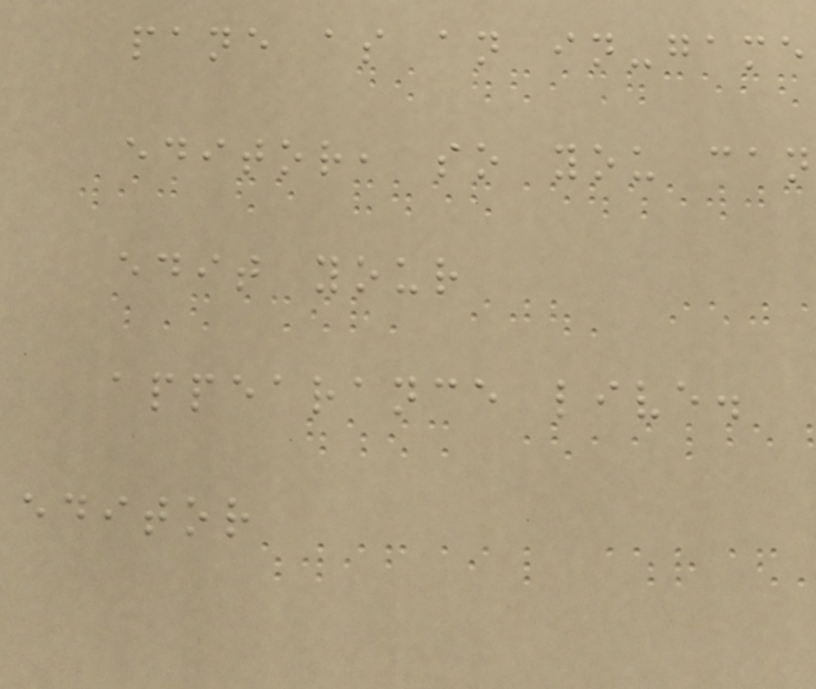pane as an in-game
editor, so you can
edit your
appearance live.
editor
